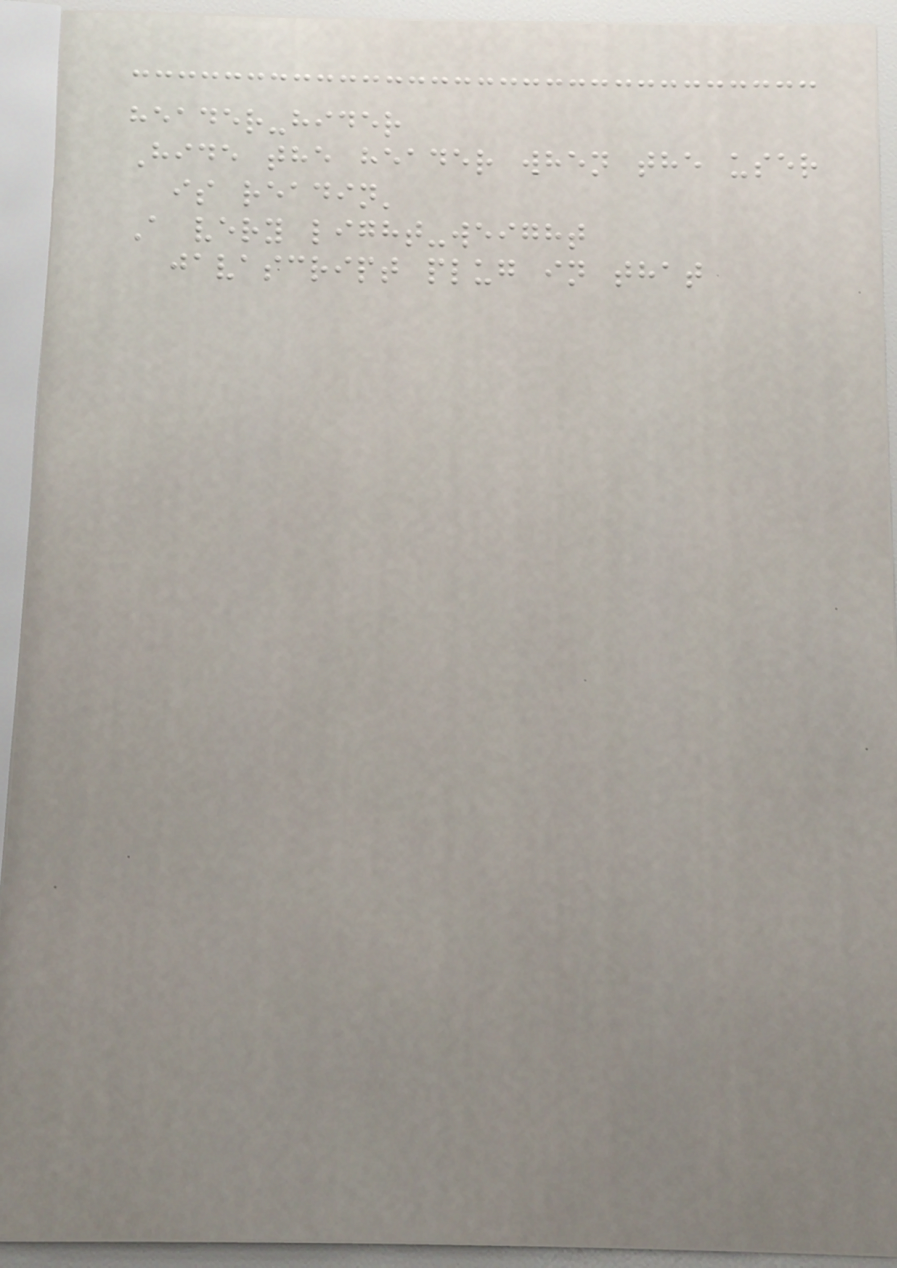header-hider
Hide the header when the user
is readin'
A very light-weight
javascript plug in that
